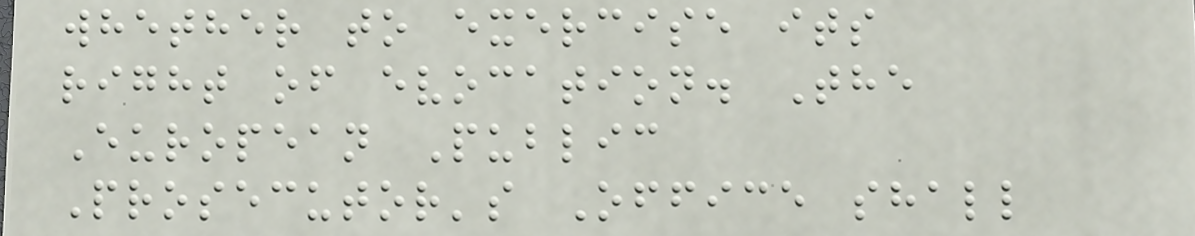whether to exercise its
right of evocation. The
European Public
Prosecutor's Office shall
